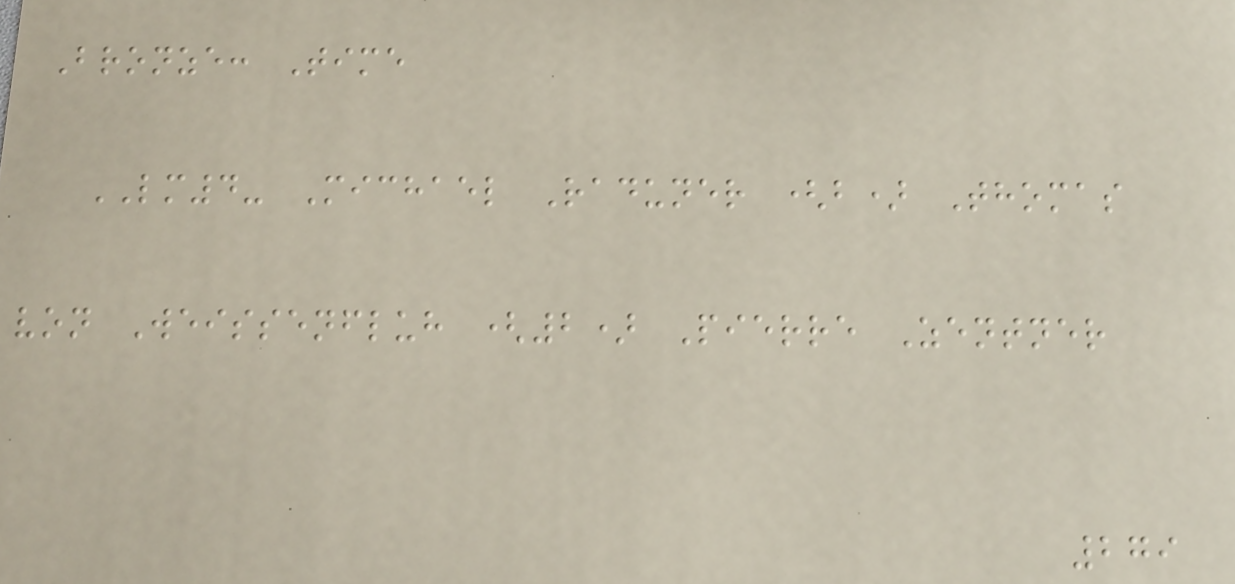Bronze: Time
LM4- Michael Raduner (b) Thomas
von Weissenfluh (2) Pierre Zentner
279
